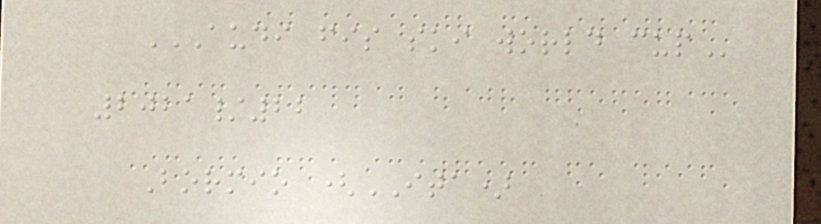AUDI FIS SKI WORLD CUP
2021/22
Bormio (ITA)
